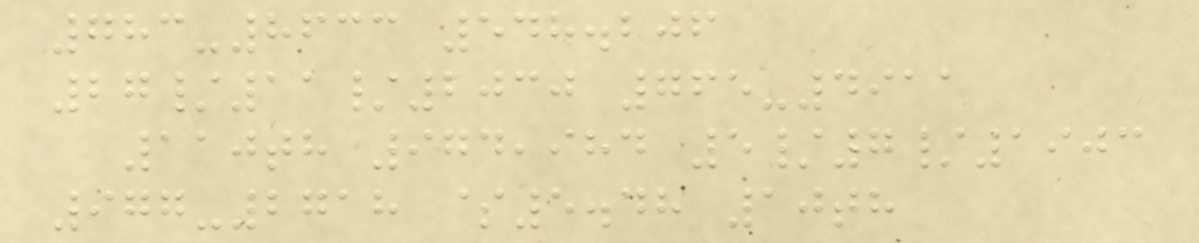783-8633 548.206
27/11/2030 765-4911
110th 974,984 5/7/1903
977-2718 $5.48 10th
